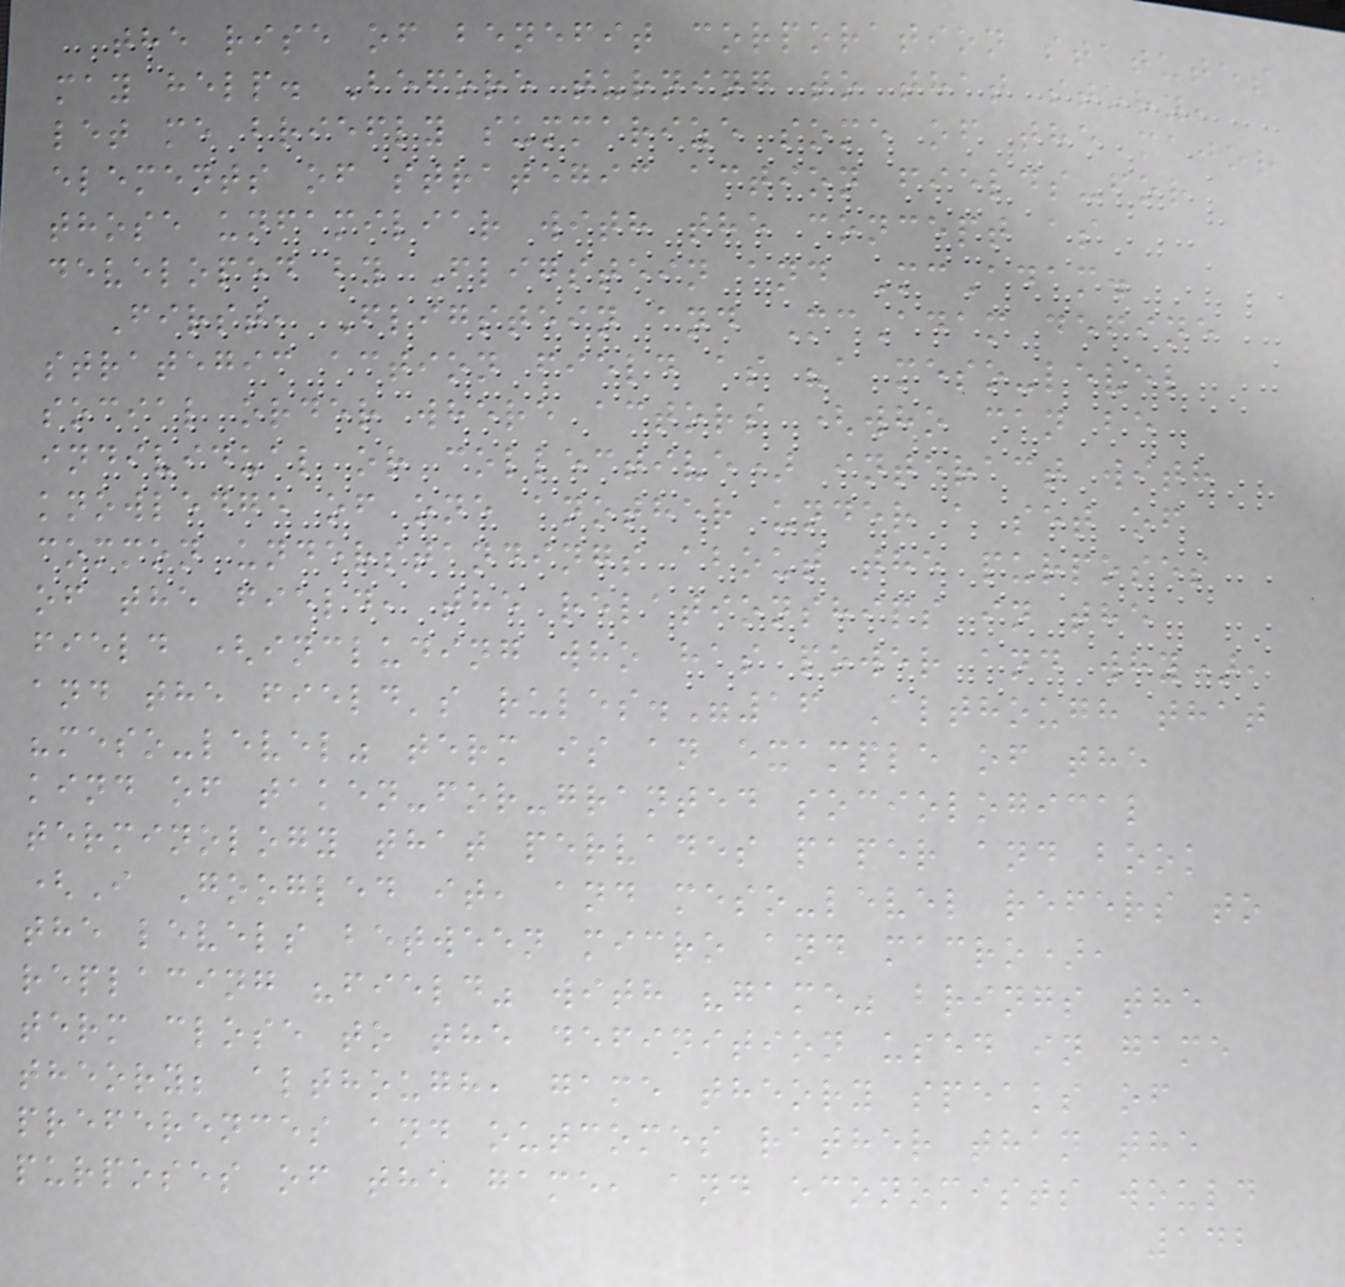the rise of benefit corporation statutes
may help. Before turning to that story,
let me briefly summarize some of the major
elements of strategic action fields-for
those unfamiliar with the concept as
developed by Fligstein and McAdam.
First, Fligstein and McAdam define
strategic action field as "a meso-level
social order where actors (who can be
individual or collective) interact with
knowledge of one another under a set of
common understandings about the purposes
of the field, the relationships in the
field (including who has power and why),
and the field's rules."16 Although that
"meso-level" term is an example of the
kind of taken-for-granted sociological
terminology that pervades paper and book
(I Googled it, and meso-level refers to
the levels between micro and macro),
replacing "field" with "game" brings the
term close to the definition used in game
theory; although, game theory speaks of
preferences and outcomes rather than the
purposes of the game, and economists would
142
